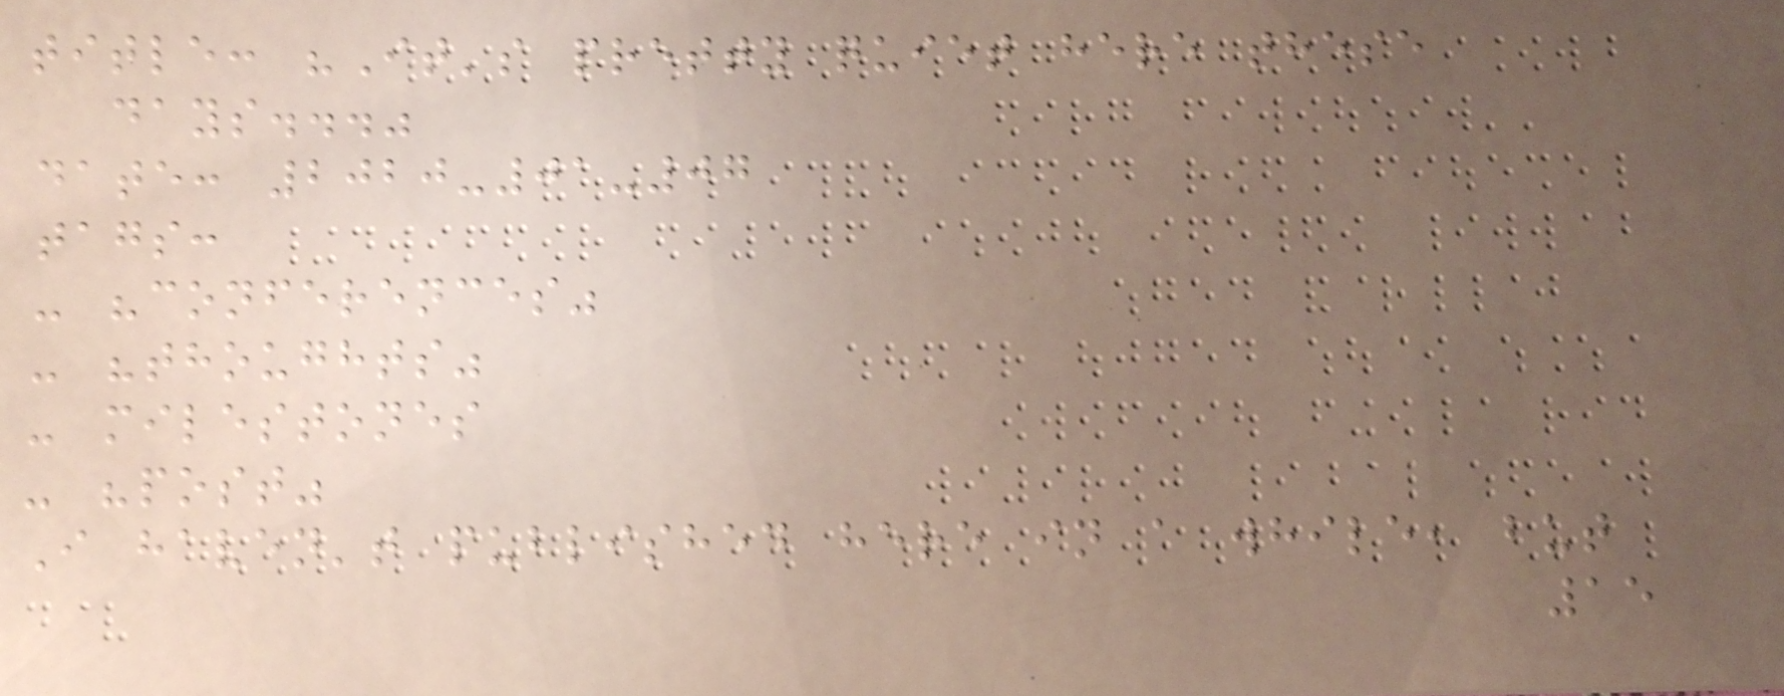title: "It's pretty quiet here these
days..."
date: 2020-01-07
tags:
- "conferences"
- "thoughts"
- milestones
- "post"
I haven't published here in a while, but
15
